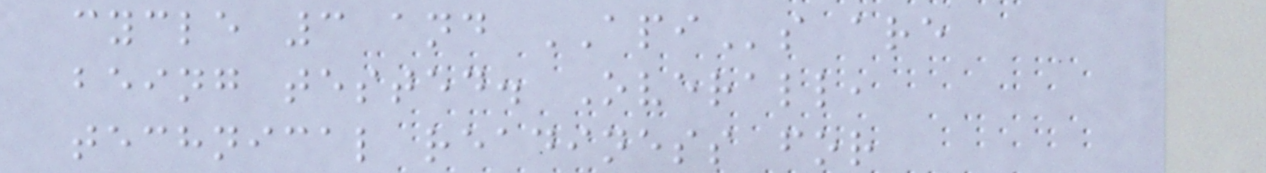cycle 3 and APIs are
being tested. Overall,
technical readiness for
